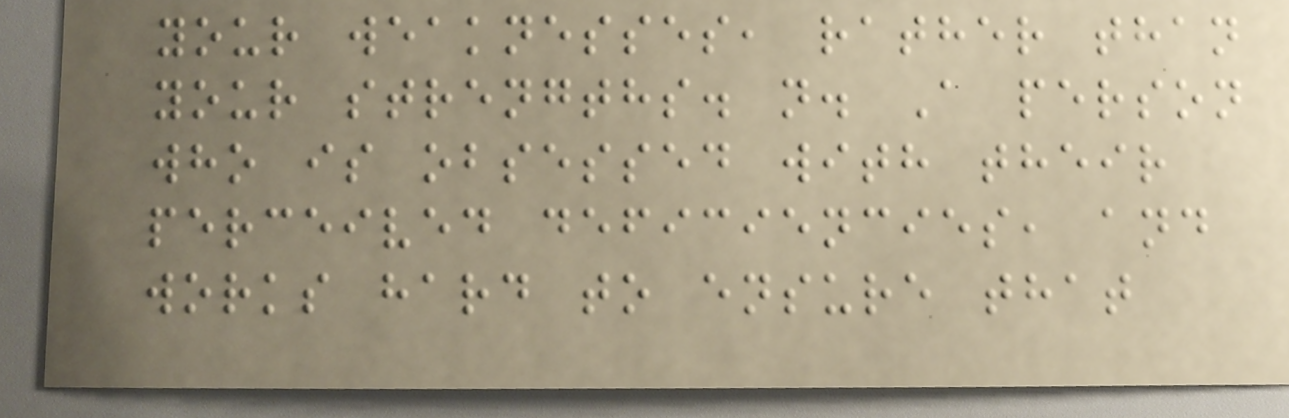your weaknesses, rather than
your strengths. n. A person
who is obsessed with their
perceived deficiencies, and
works hard to ensure that
